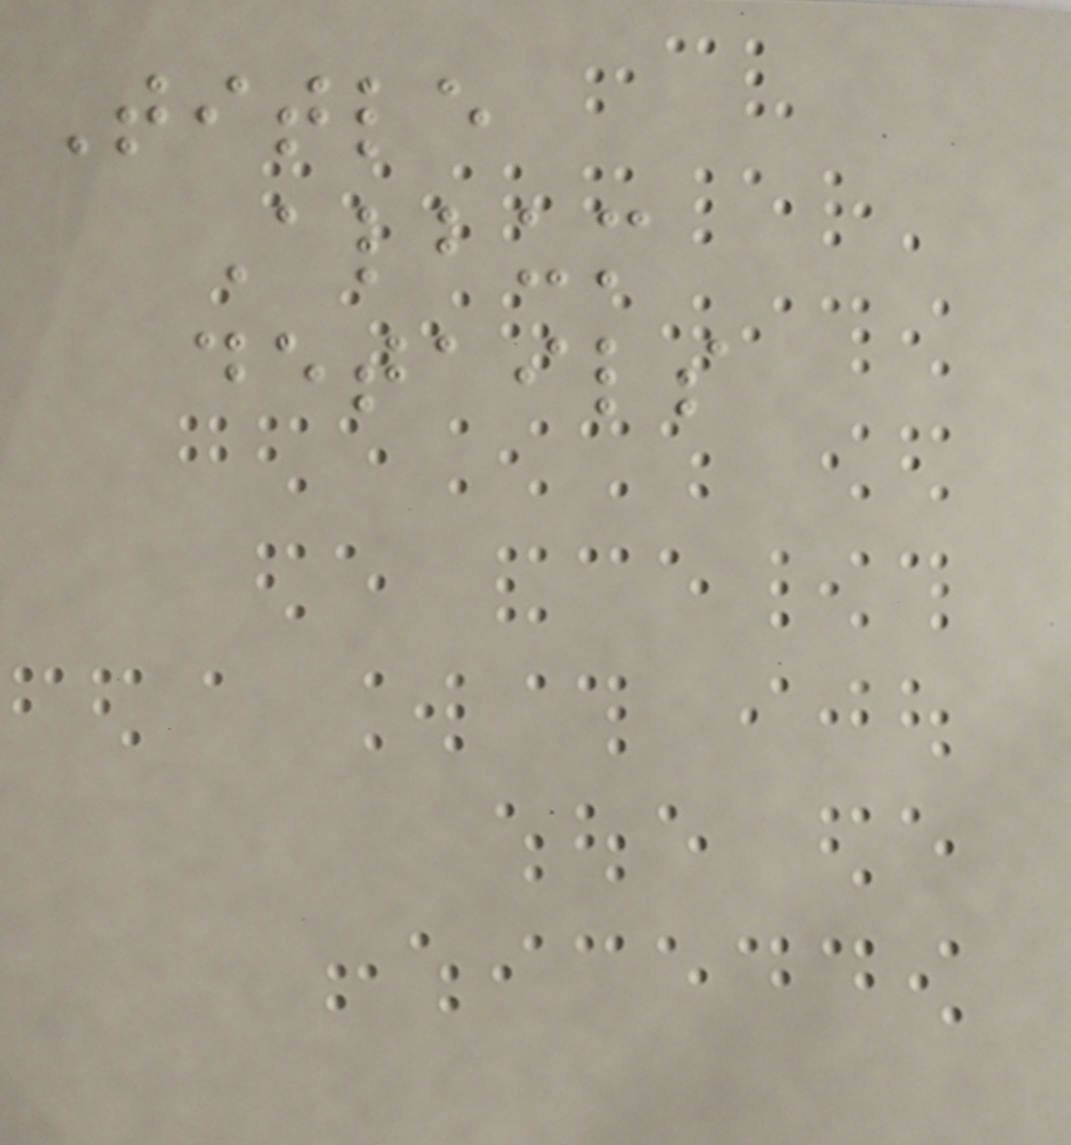Title
Album
details
